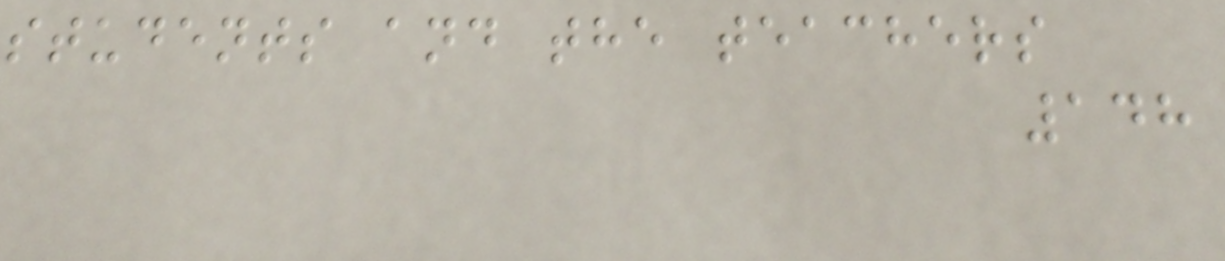students and the teachers
148
